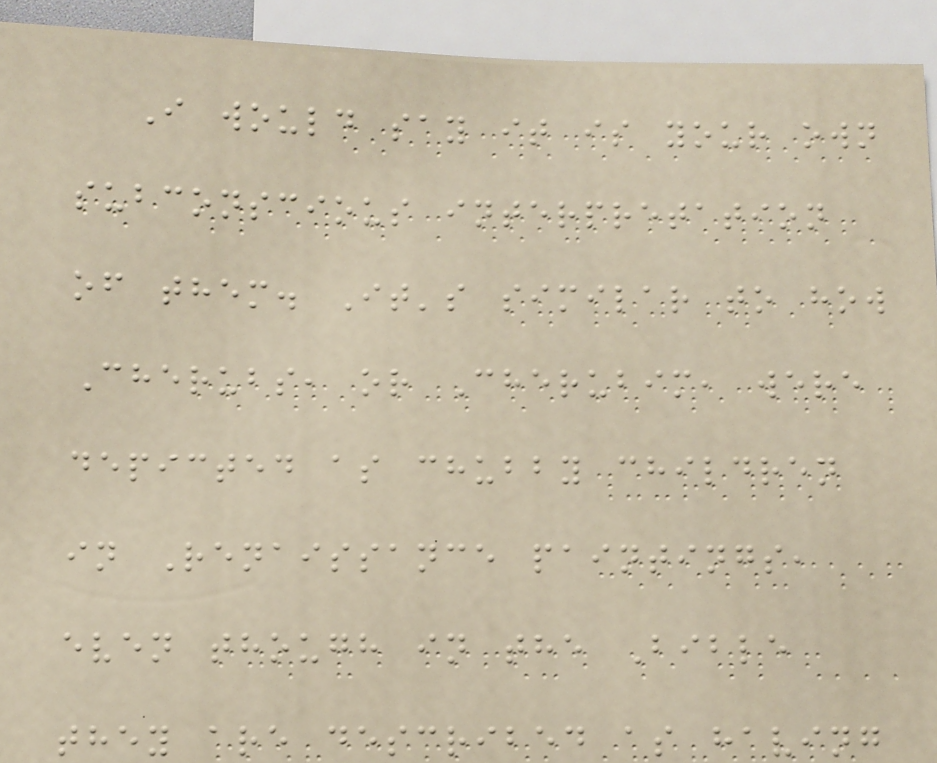I would say it is your own
subconscious interpretation
of them. It's similar to how
Cherubs, or Cherubim, were
depicted as chubby children
in Renaissance paintings,
even though in the Bible
they are described as having
